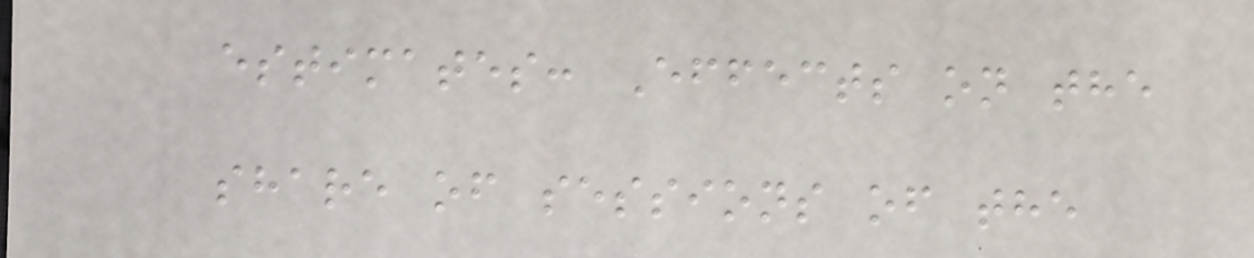estimates: Effects on the
share of sessions of the
